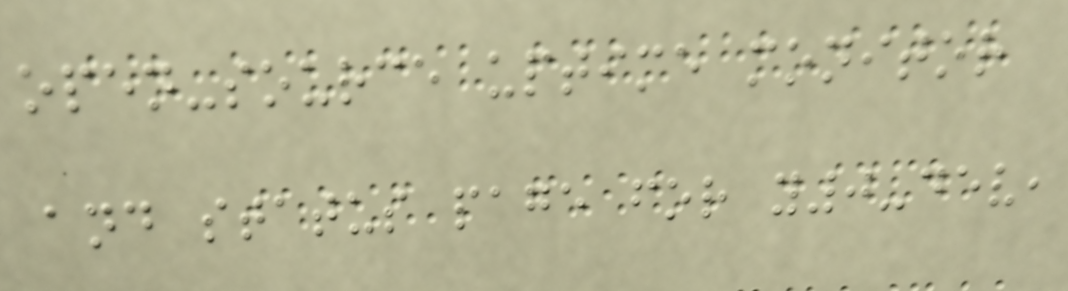open-source uptime monitor
and status page for y0-dev,
